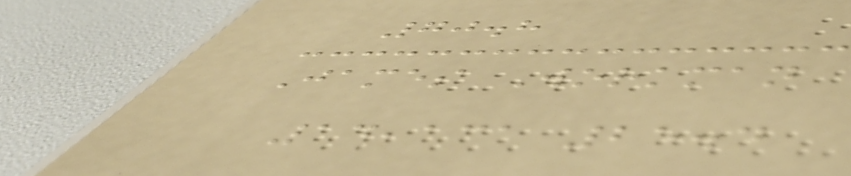70.8
James Workman
14,131 25.4
